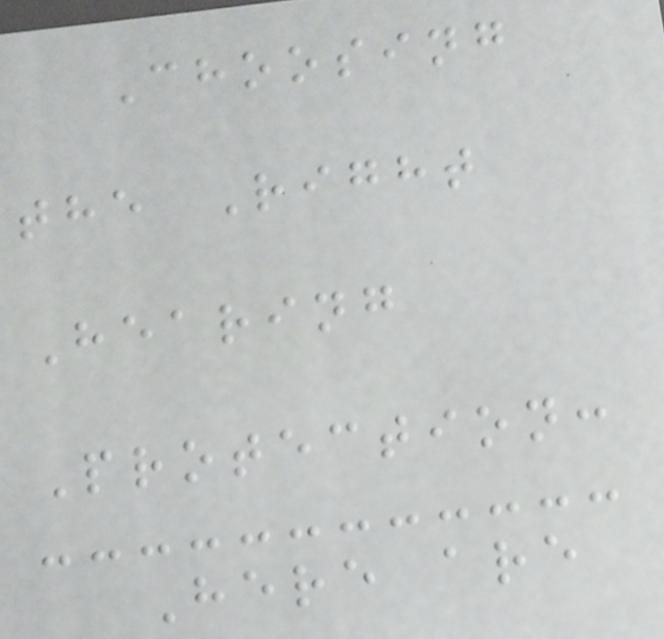Choosing
the Right
Hearing
Protection:
Here are
